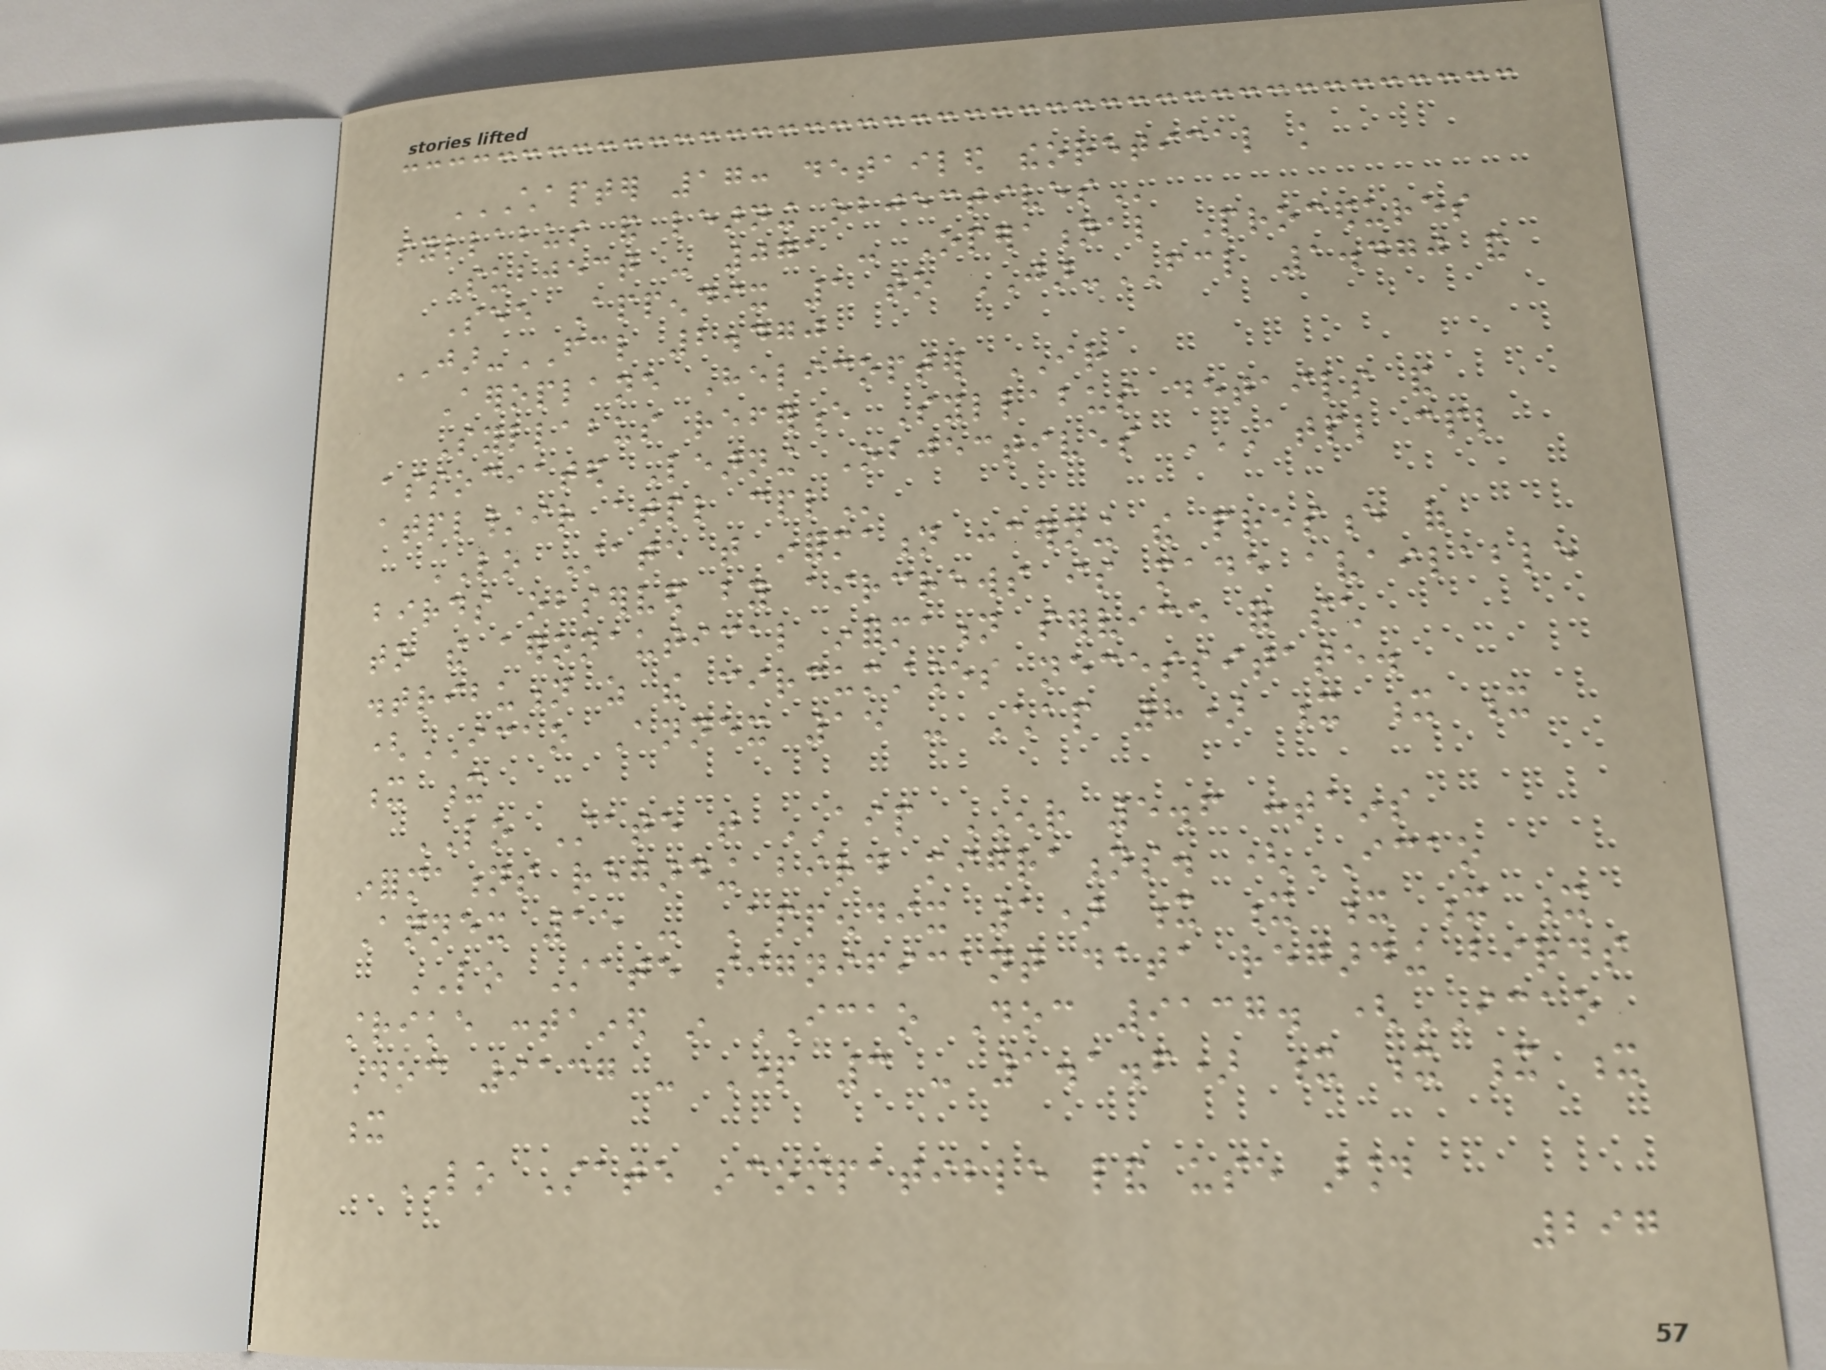CHAPTER 17: DETAILED THEORETICAL KNOWLEDGE
SYLLABUS AND LEARNING OBJECTIVES
Subject - 071 - Operational Procedures
See Appendix 1 to JAR-FCL 1.470 and
JAR-FCL 2.470
Aeroplane Helicopter IR
Syllabus reference Syllabus details and
associated Learning Objectives ATPL CPL
ATPL/IR ATPL CPL
LO State that information concerning the presence of
birds observed by aircrews is made available
to the aeronautical information service for such
distribution as the circumstances necessitate.
(ICAO Annex 15 - Chap 8) x x x
x x
LO State that AIP ENR 5.6 contains
informations regarding bird migrations. (ICAO
Annex 15 - Appendix 1) x x x x x
LO State significant data regarding birds
strike contained in ICAO Doc 9137. (ICAO
Doc 9137 - Part 3 - 1.1.6) x x x x
x
LO State incompatible land use around
297
